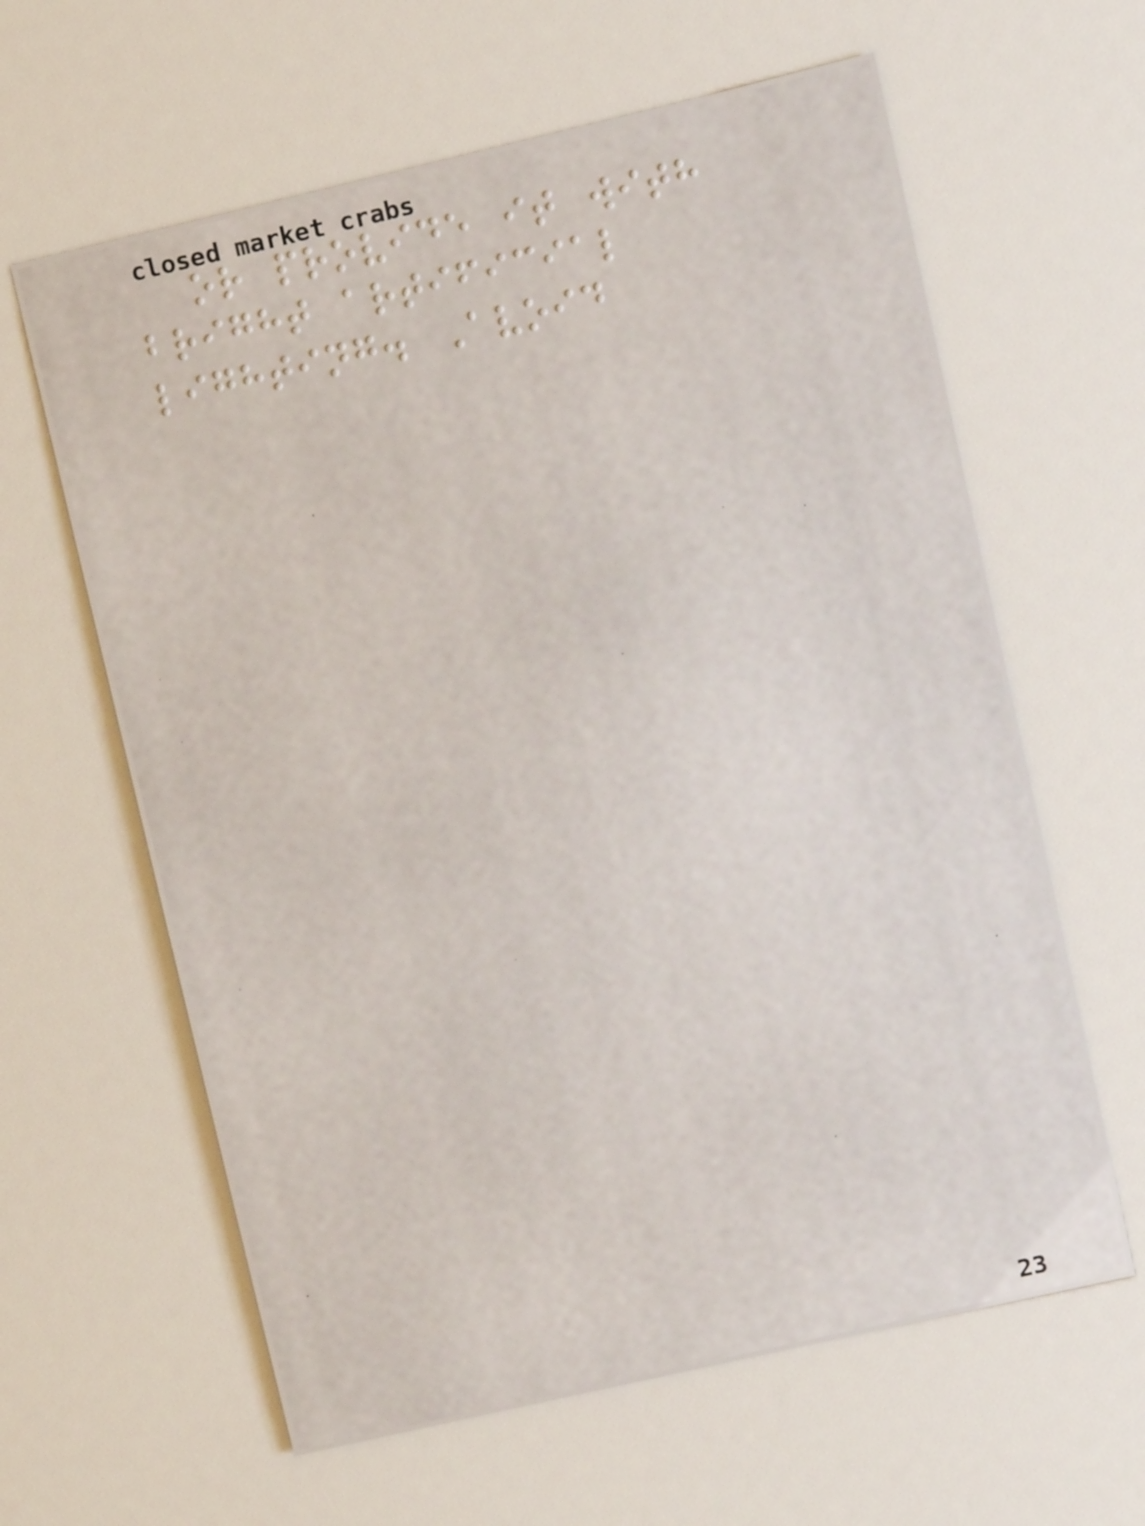or provide it with
bright artificial
lighting. Avoid
